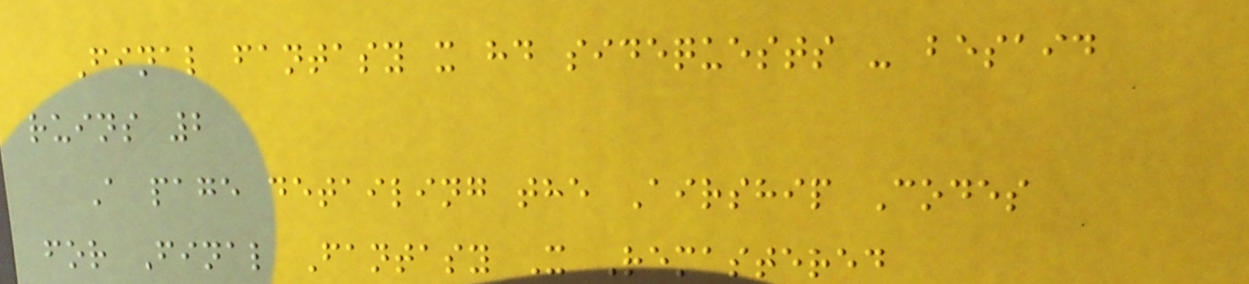Final fantasy x hd sidequests - besaid
ruins 2
A page detailing the Airship Codes
for Final Fantasy X Remastered
